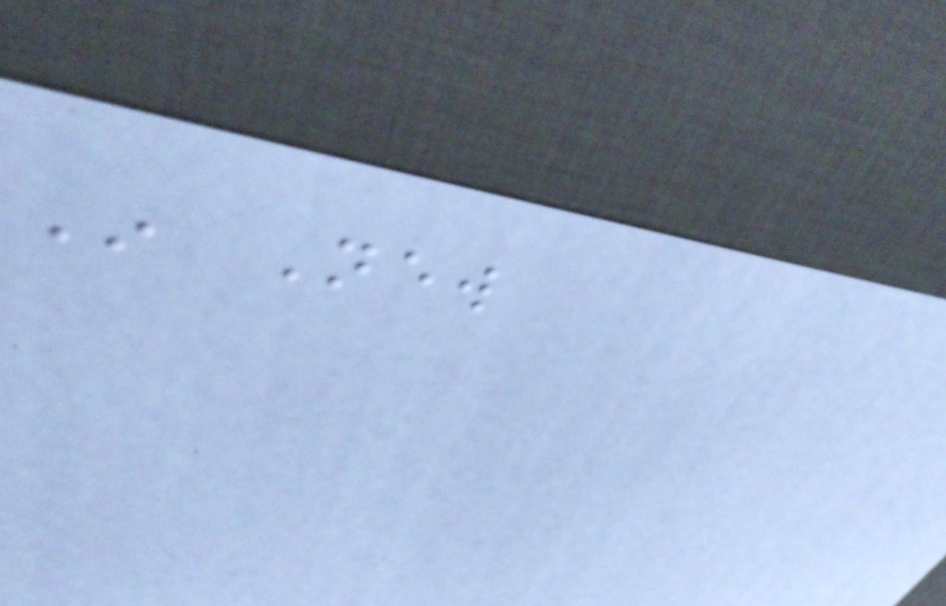In New
